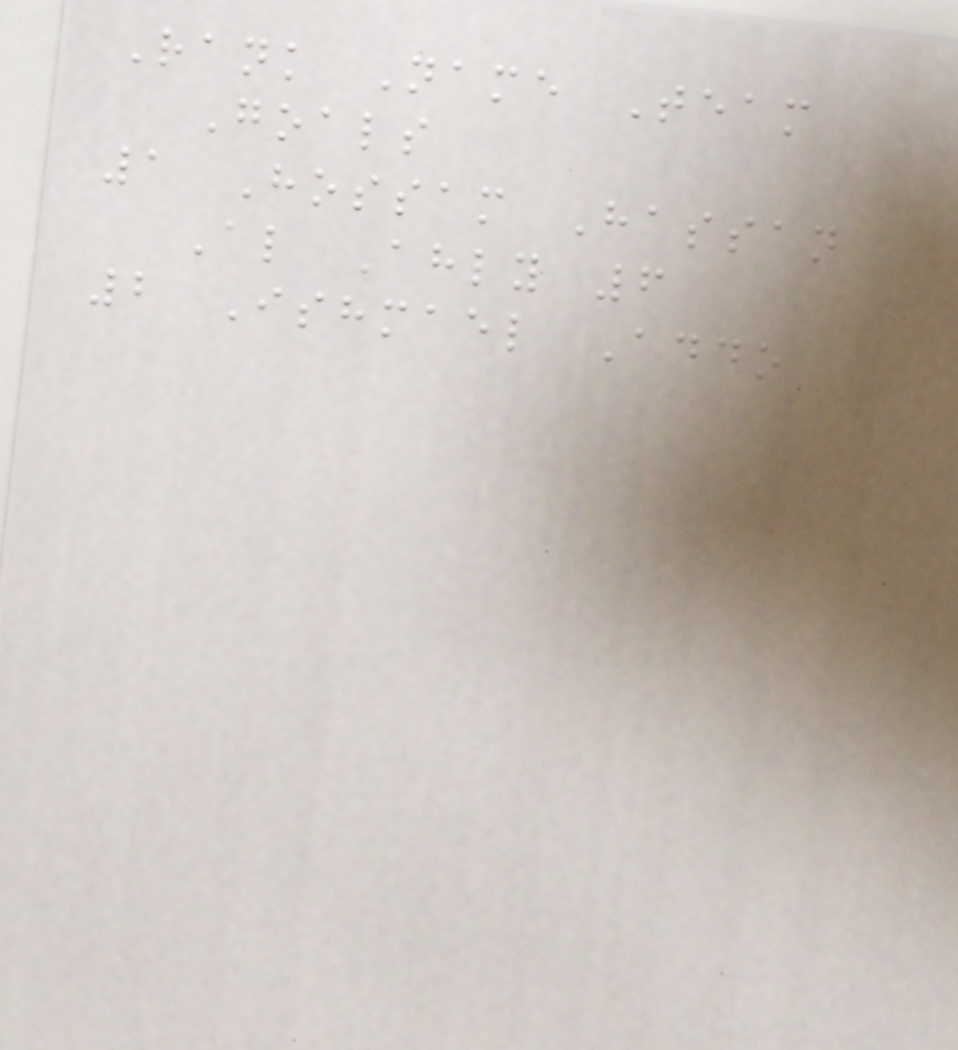Rank Name Team
Goals
1 Hossam Hassan
Al Ahly 6
2 Ishmael Addo
